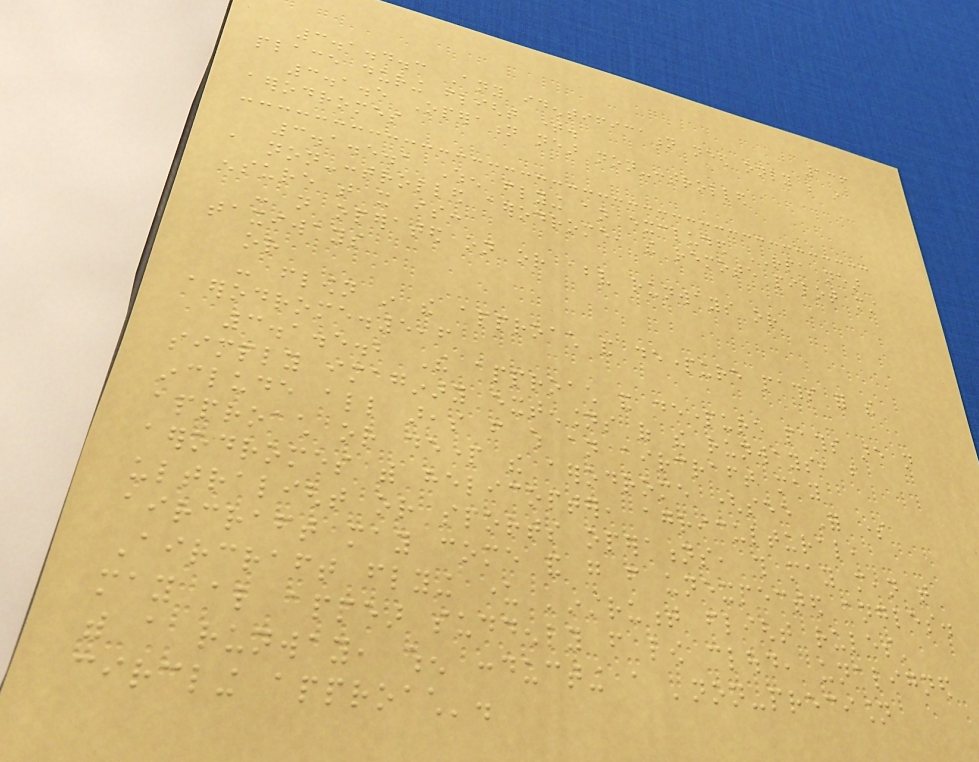136
3.1.4.3 Any identification need only be in
place during flight time.
3.1.5 Operation near non-controlled
aerodromes
3.1.5.1 When flying an excluded RPA near
a non-controlled aerodrome, the remote pilot must
ensure that it is:
- not operated on or above runways or
taxiways
or
- flown in the approach and departure paths for the
aerodrome.5,6
3.1.5.2 The approach and departure paths are not
simply imaginary extensions of the runways, but
include all areas from which an aircraft may
approach or depart the aerodrome (see For some
aerodromes with helicopter, agricultural,
ultralight or sports operations, this may mean that
aircraft may come and go from unexpected angles.
Aircraft flying under 'instrument flight rules'
may also appear suddenly from low cloud, unaligned
with a runway, when conducting a 'non-precision
circling approach'.
